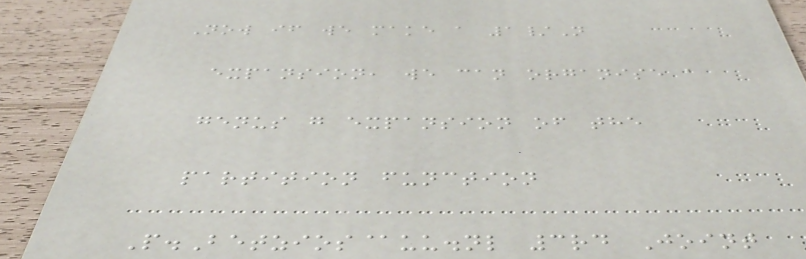Now if we make a 1/N
expansion, we can organise a
genus g expansion of the
partition function
P.Betzios@uu.nl 3rd Joint
